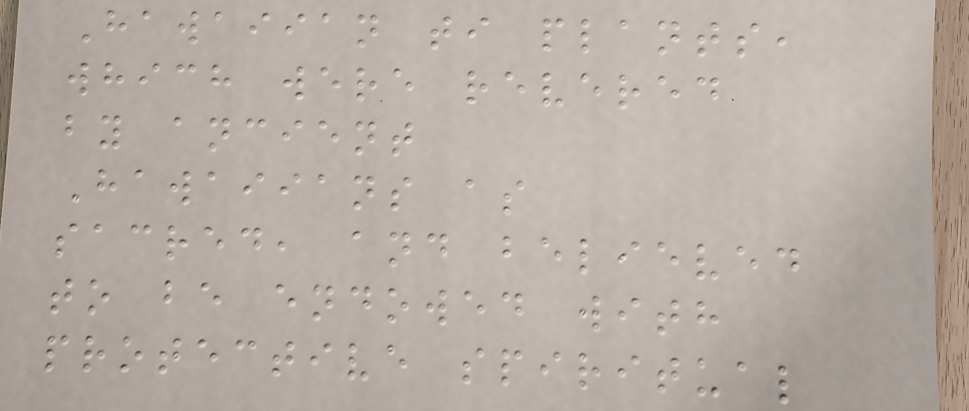Hawaiian ti plants,
which were revered
by ancient
Hawaiians as
sacred, and believed
to be endowed with
protective spiritual
